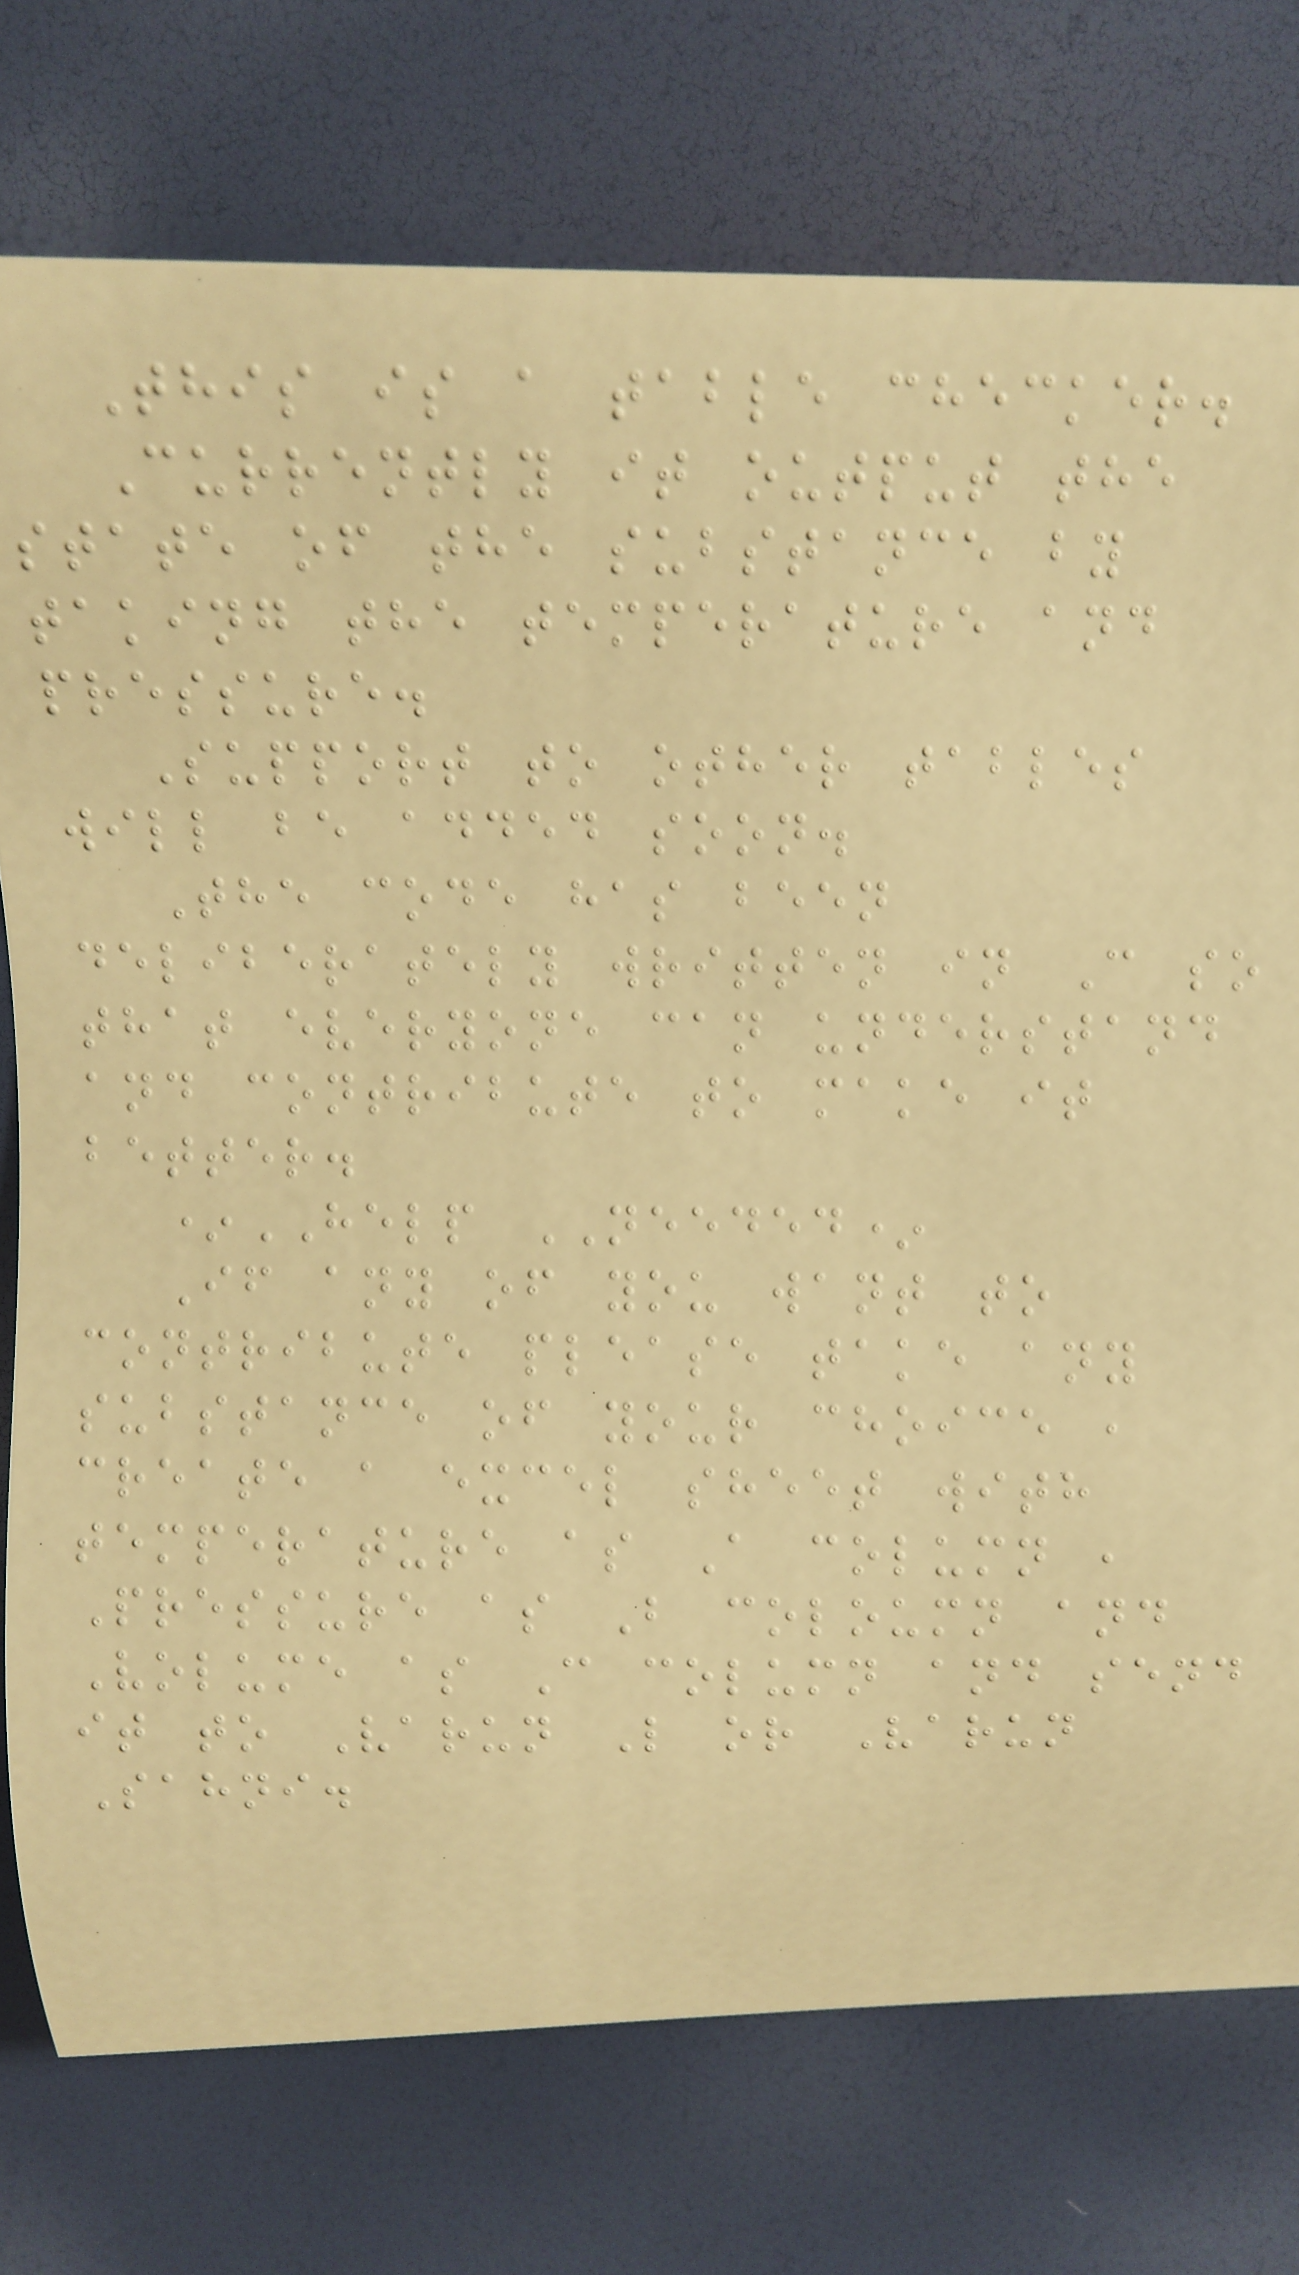This is a table checker.
Currently it output the
state of the substance by
taking the temperature and
pressure.
Support to other tables
will be added soon.
The code has been
deliberately written in C so
that everyone can understand
and contribute to make it
better.
*HELP NEEDED*
If any of you want to
contribute please take any
substance of your choice ,
create a excel sheet with
temperature as A column ,
Pressure as B coloumn and
Volume as C column and send
it to Varun L or Varun
Sahni.
